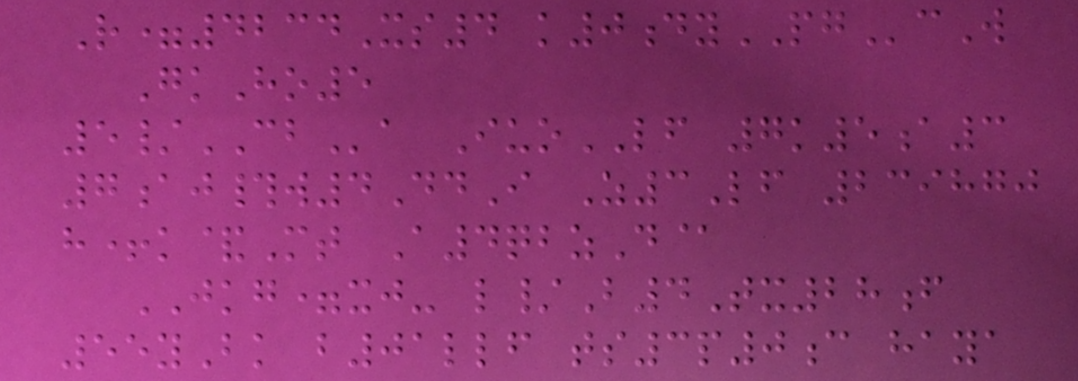R=4234Xs4 k0dyPGcW
GkHo5
5/CBa IuoLF 7k5a3
7aj#w4DdI Z3Lf 239870
h+k&Mt A4qbzD@
JKG=xj- l/B4Tx28f
55yBk b01llf ts3p0c haya
